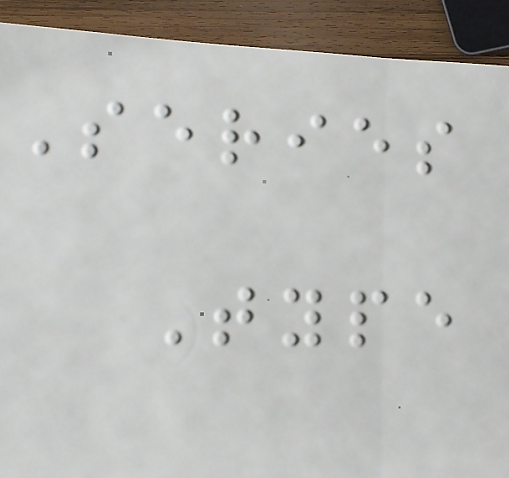Series
Type
